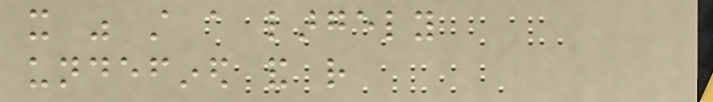it was still a largely
undefined and rather
